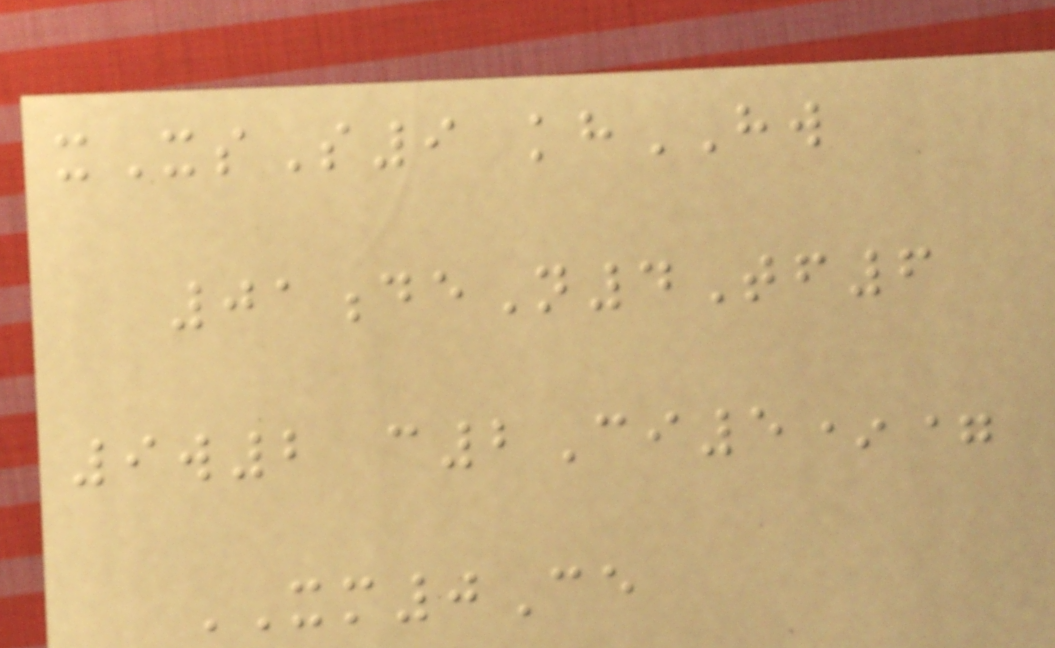xXsS9 khHW
01deN4Tf6
9w2 c2Ci5*=
XM0Ce
